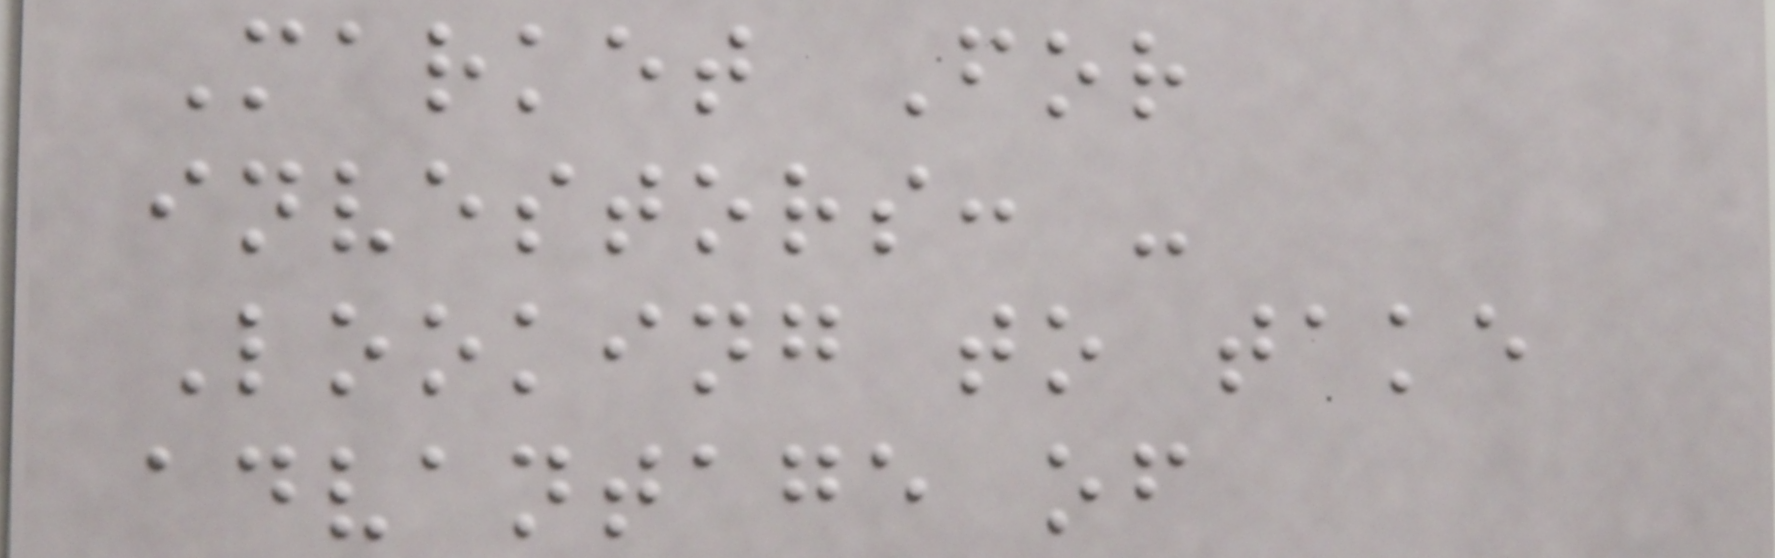Market For
investors: -
Looking to take
advantage of
